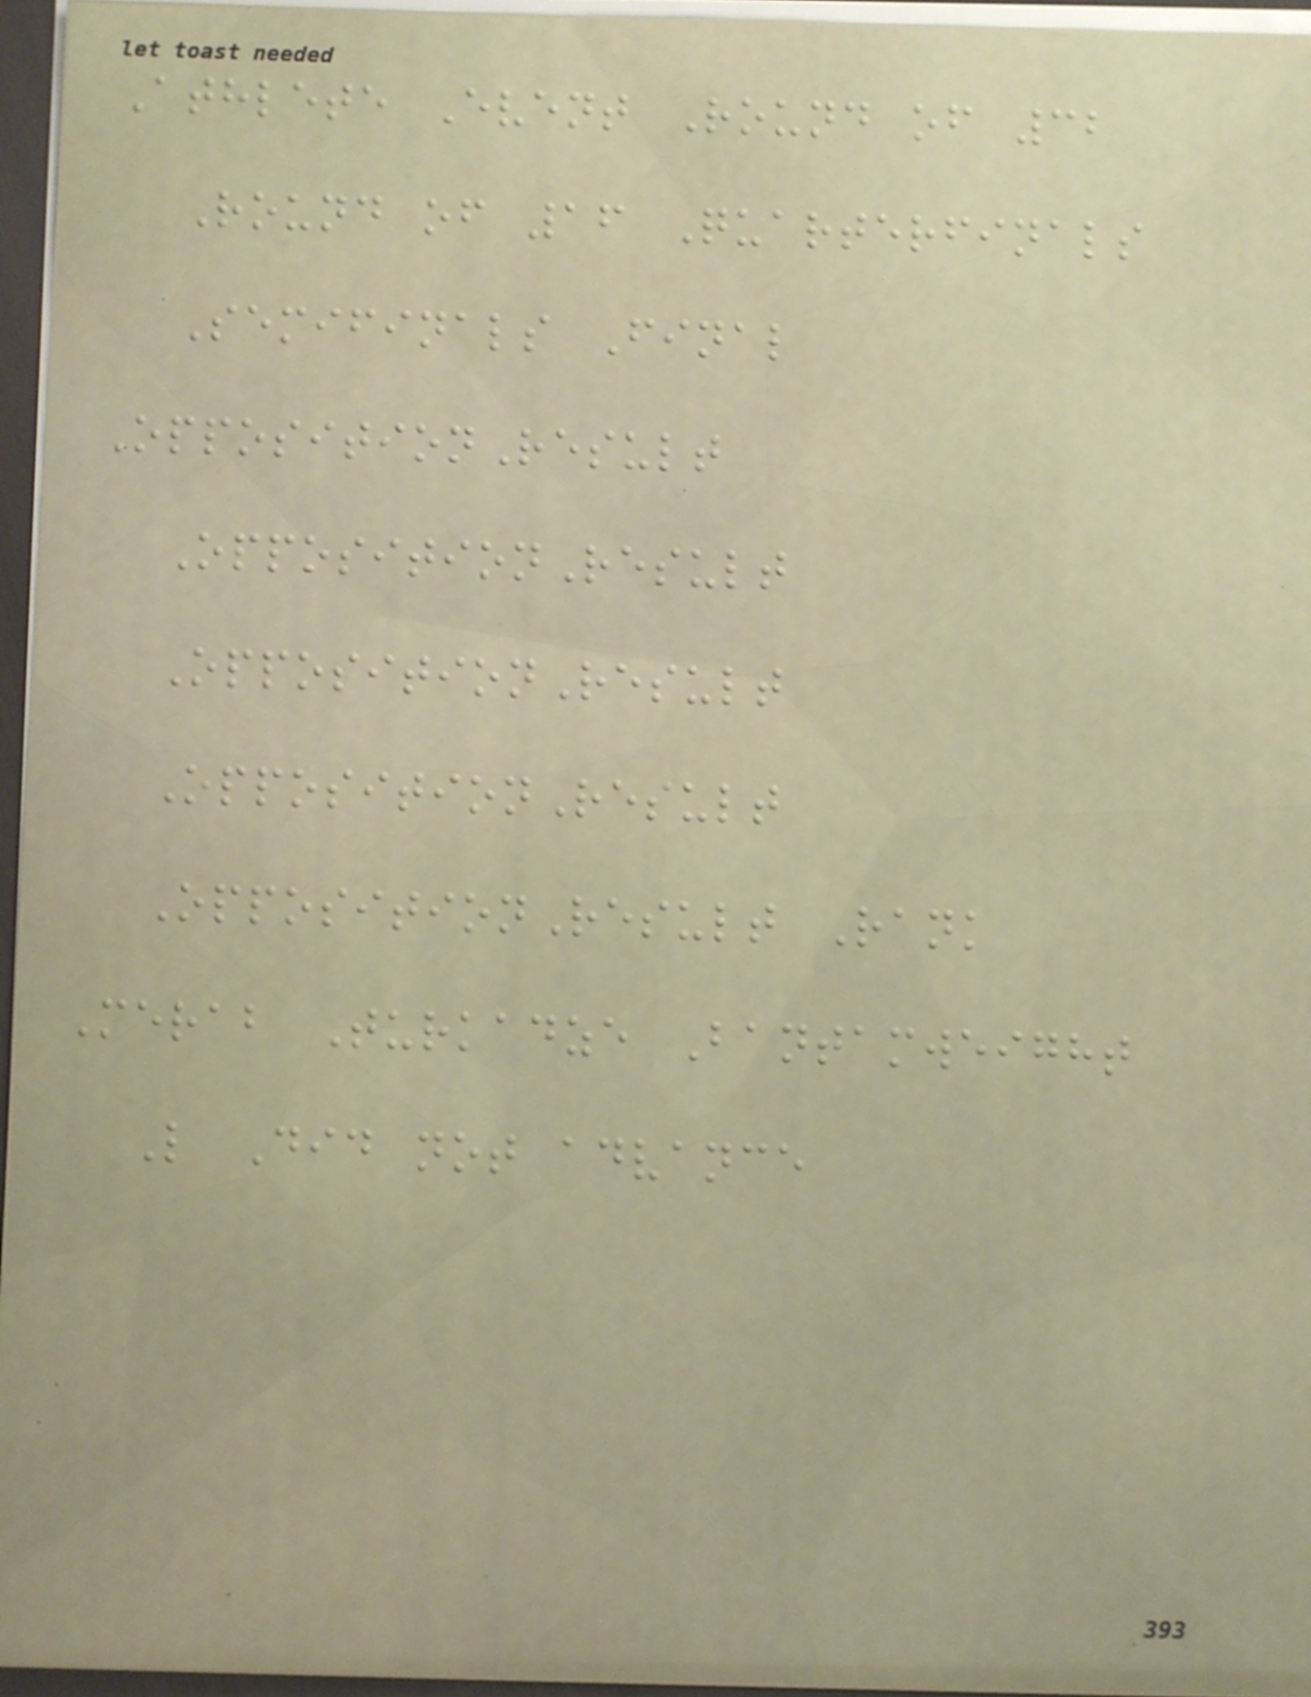Athlete Event Round of 32
Round of 16 Quarterfinals
Semifinals Final
OppositionResult
OppositionResult
OppositionResult
OppositionResult
OppositionResult Rank
Merab Turkadze Bantamweight
L Did not advance
